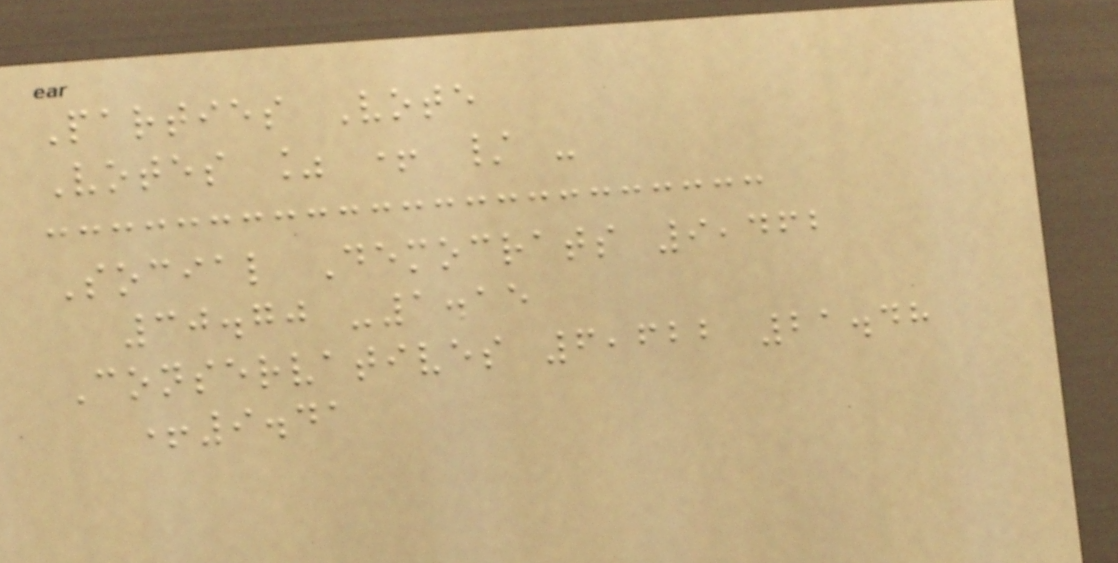Parties Vote
Votes % + / -
Social Democrats 9,462
30.70 -1.15
Conservatives 6,622 21.48
+9.41
